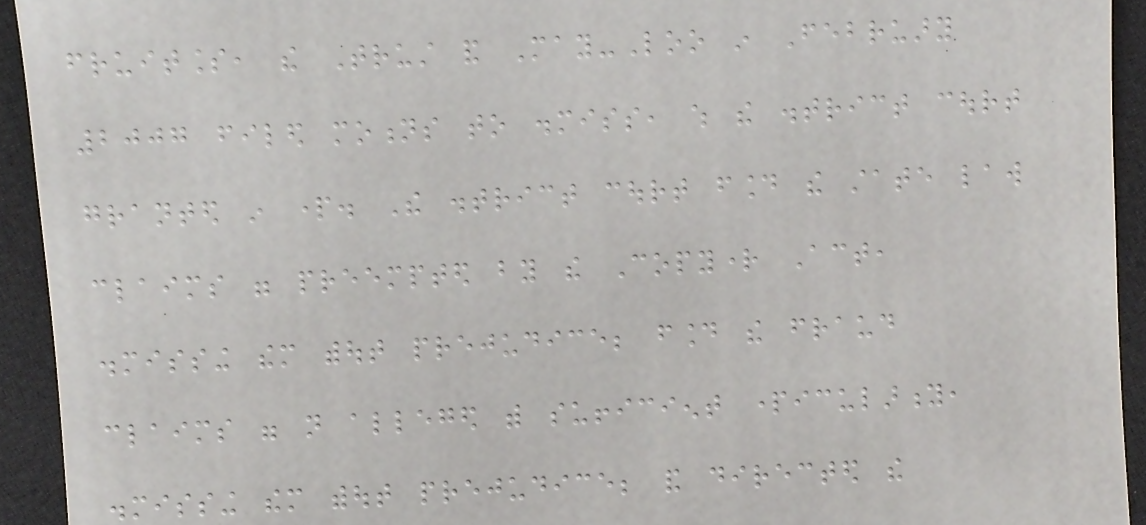fruitless, the Trust and May-Loo in February
2007 filed motions to dismiss, which the district court
granted in part. The district court found the state law
claims were preempted by the Copyright Act,
dismissing them without prejudice; found the fraud
claims were not alleged with sufficient particularity,
dismissing them without prejudice; and directed the
